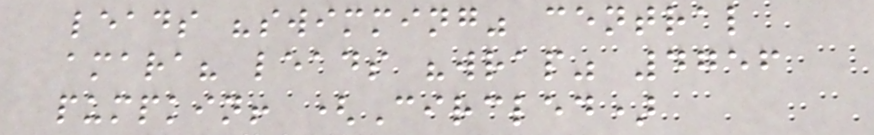leads "swimming" central
amara? leads "wrap" 4756
pumpkin! (Circled)
